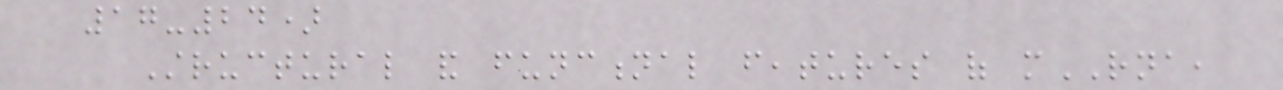17-24)
Structural and functional features of mRNA,
